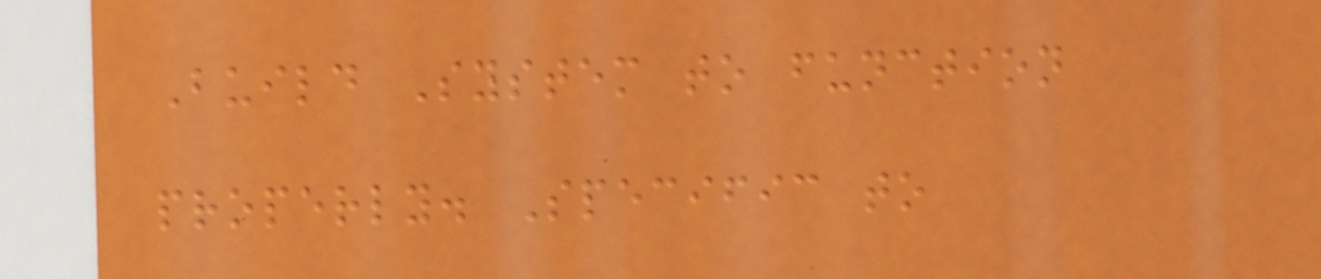Build System to function
properly. Specific to
